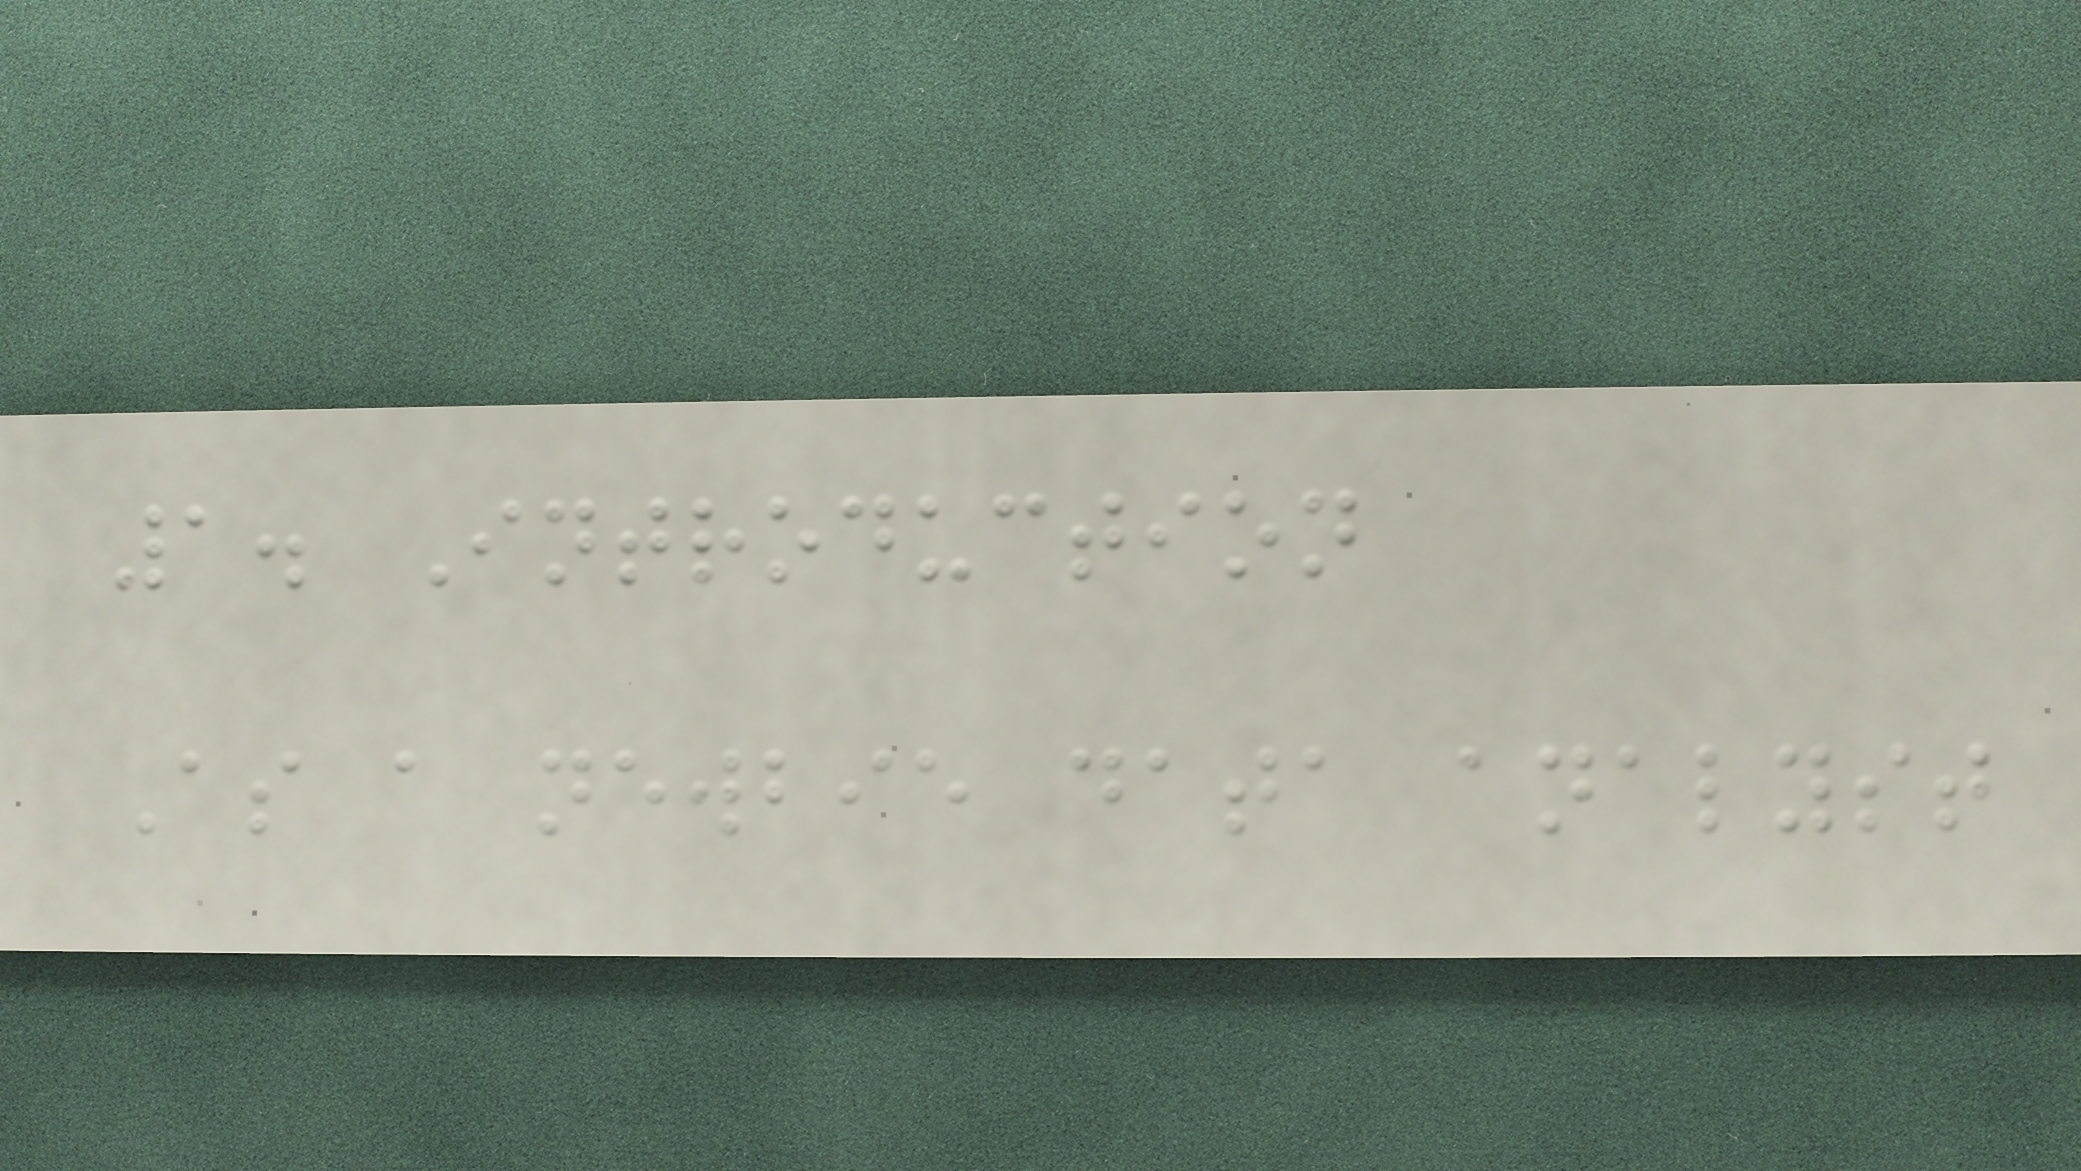1. Introduction
As a newbie data analyst
